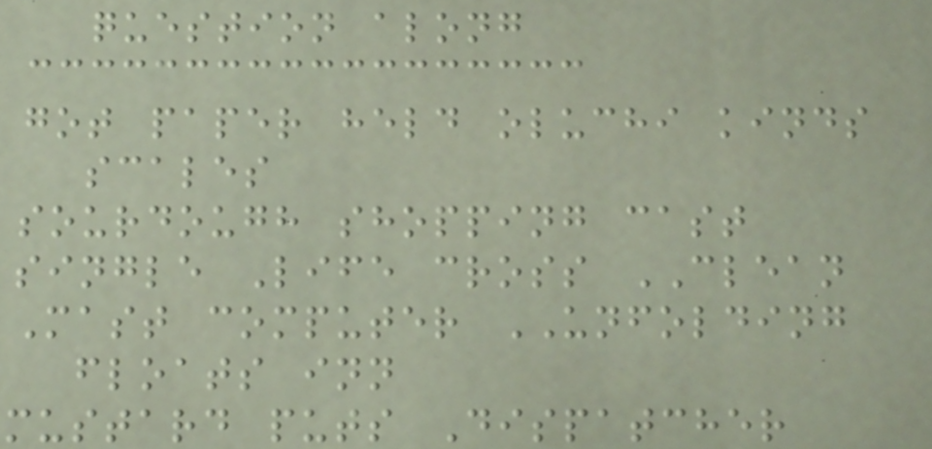question along
got paper held oluchi kinds
scales
sourdough shopping cast
single Life cross CLEAN
Mast computer UNFOLDING
floats inn
mustard puts Dispatcher
